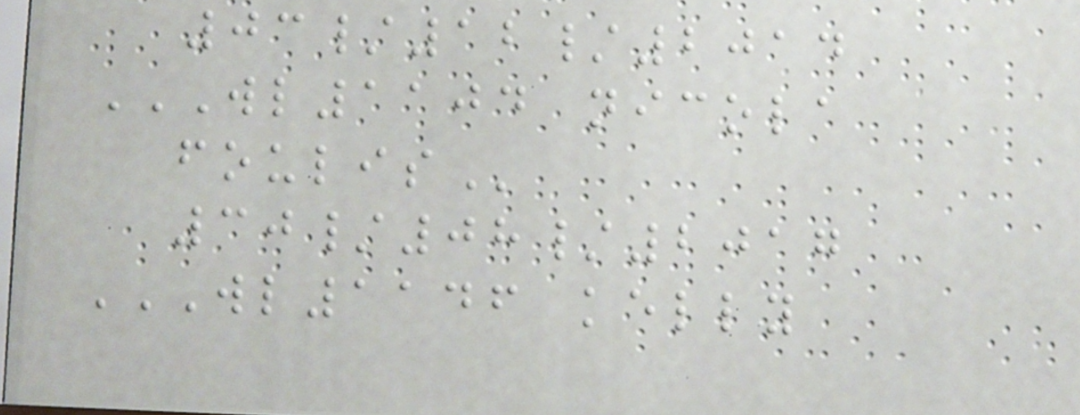03/12/2014
WL1104 NICOLA
FOULIS
30/08/2017
WL1146 KELLY
